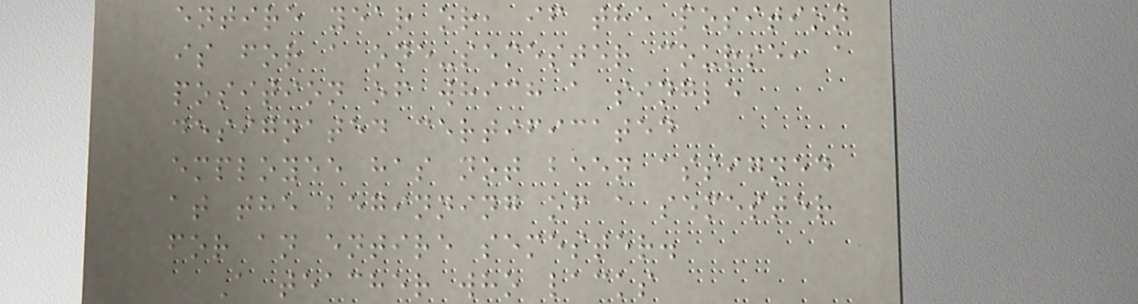entire year or, if the position
is for a one-semester course, a
position of which a single
designated certificated
employee has not been assigned
at the beginning of a semester
for an entire semester.
A teacher who lacks
